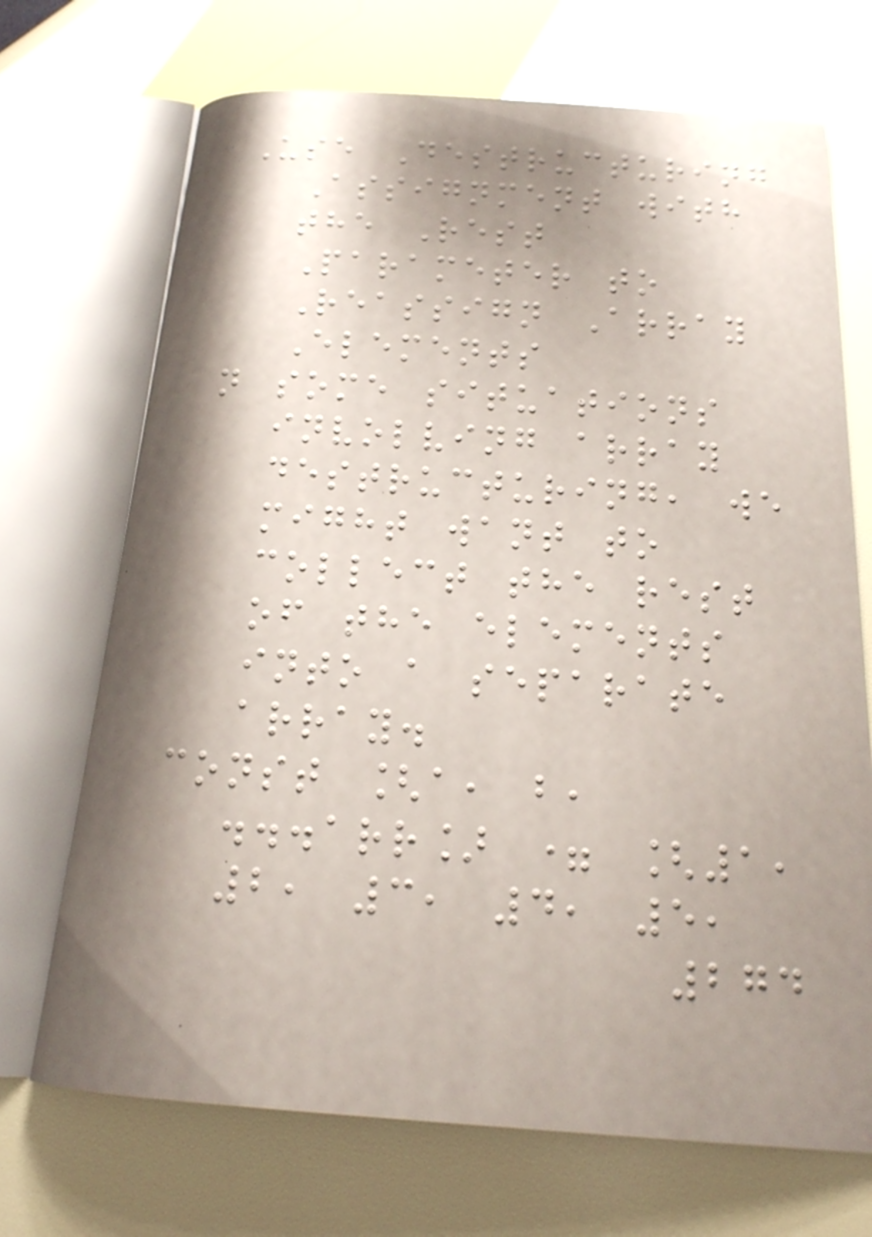Use Destructuring
Assignment with
the Rest
Parameter to
Reassign Array
Elements
n some situations
involving array
destructuring, we
might want to
collect the rest
of the elements
into a separate
array.
const [a, b,
...arr] = [1,
2, 3, 4, 5,
274
